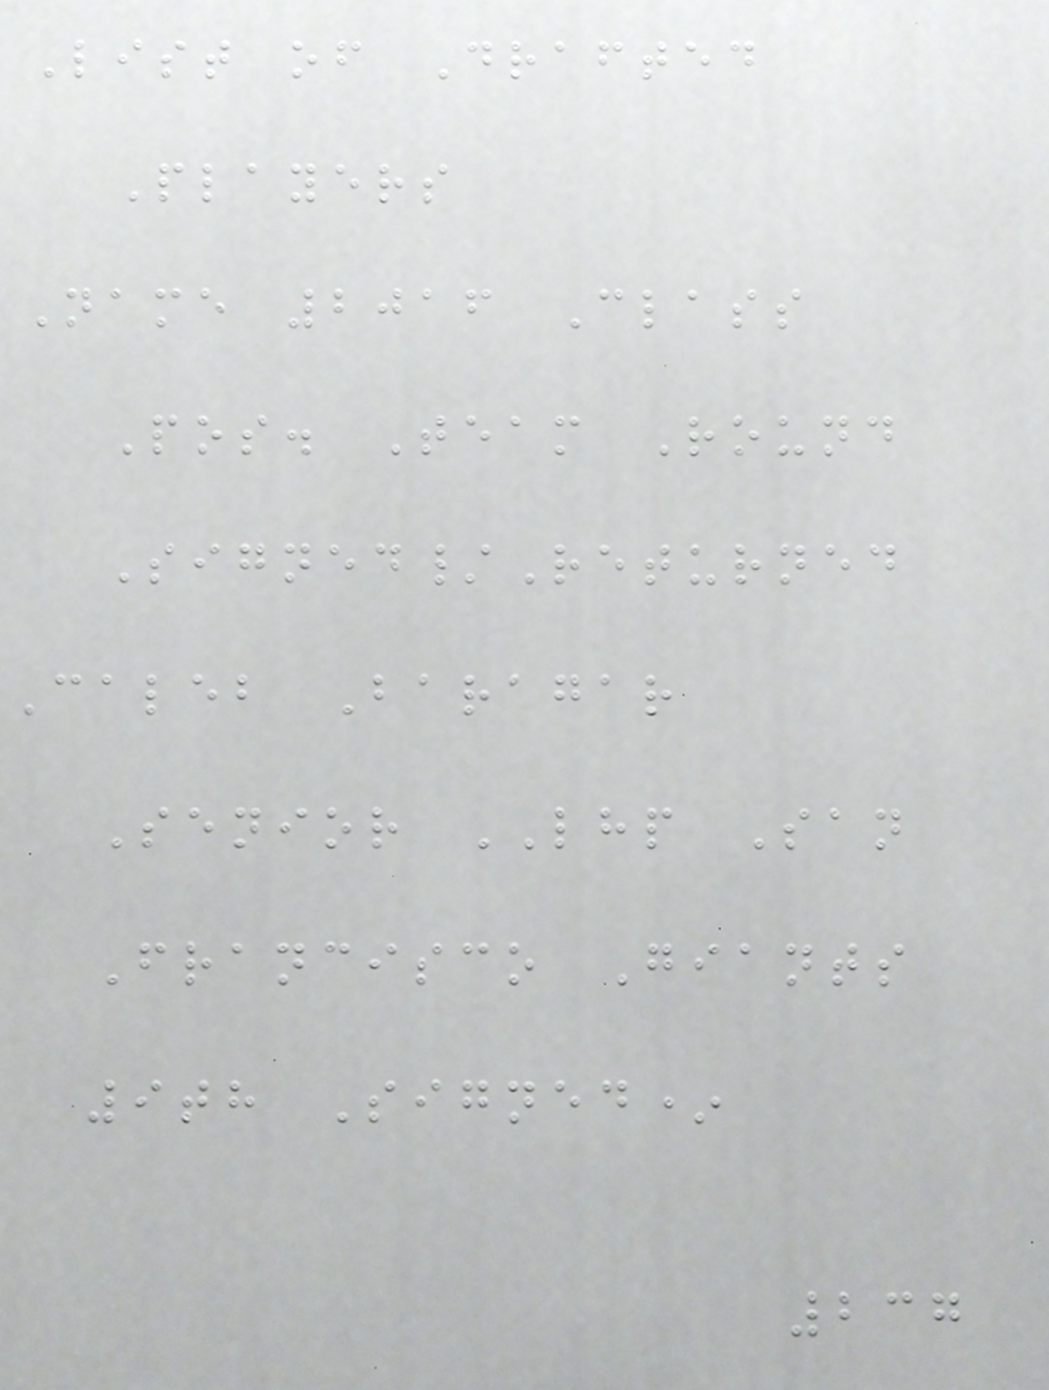List of Drafted
Players
Name 2016 Class
Pos. Team Round
Signed/Returned
Caleb Baragar
Senior LHP San
Francisco Giants
9th Signed*
237
